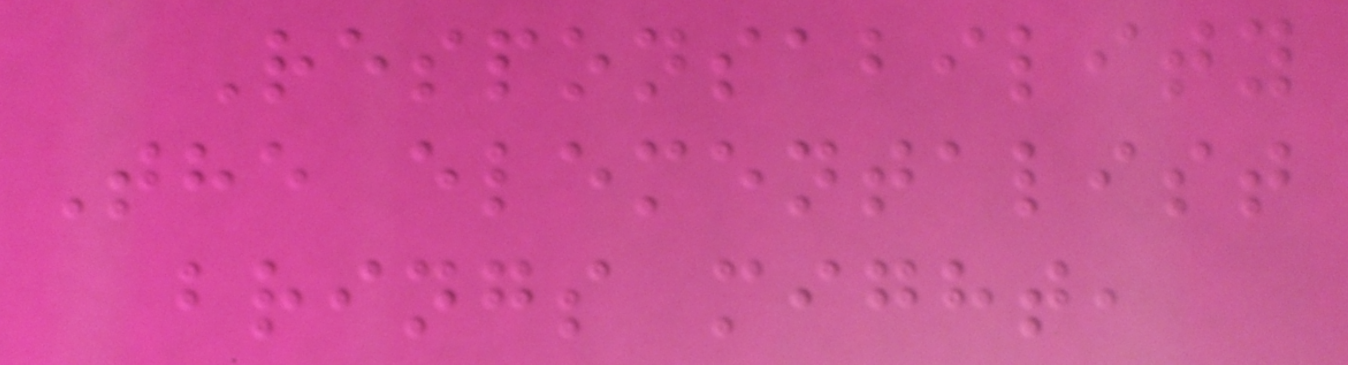Responsability
The elementalist
brings might,
